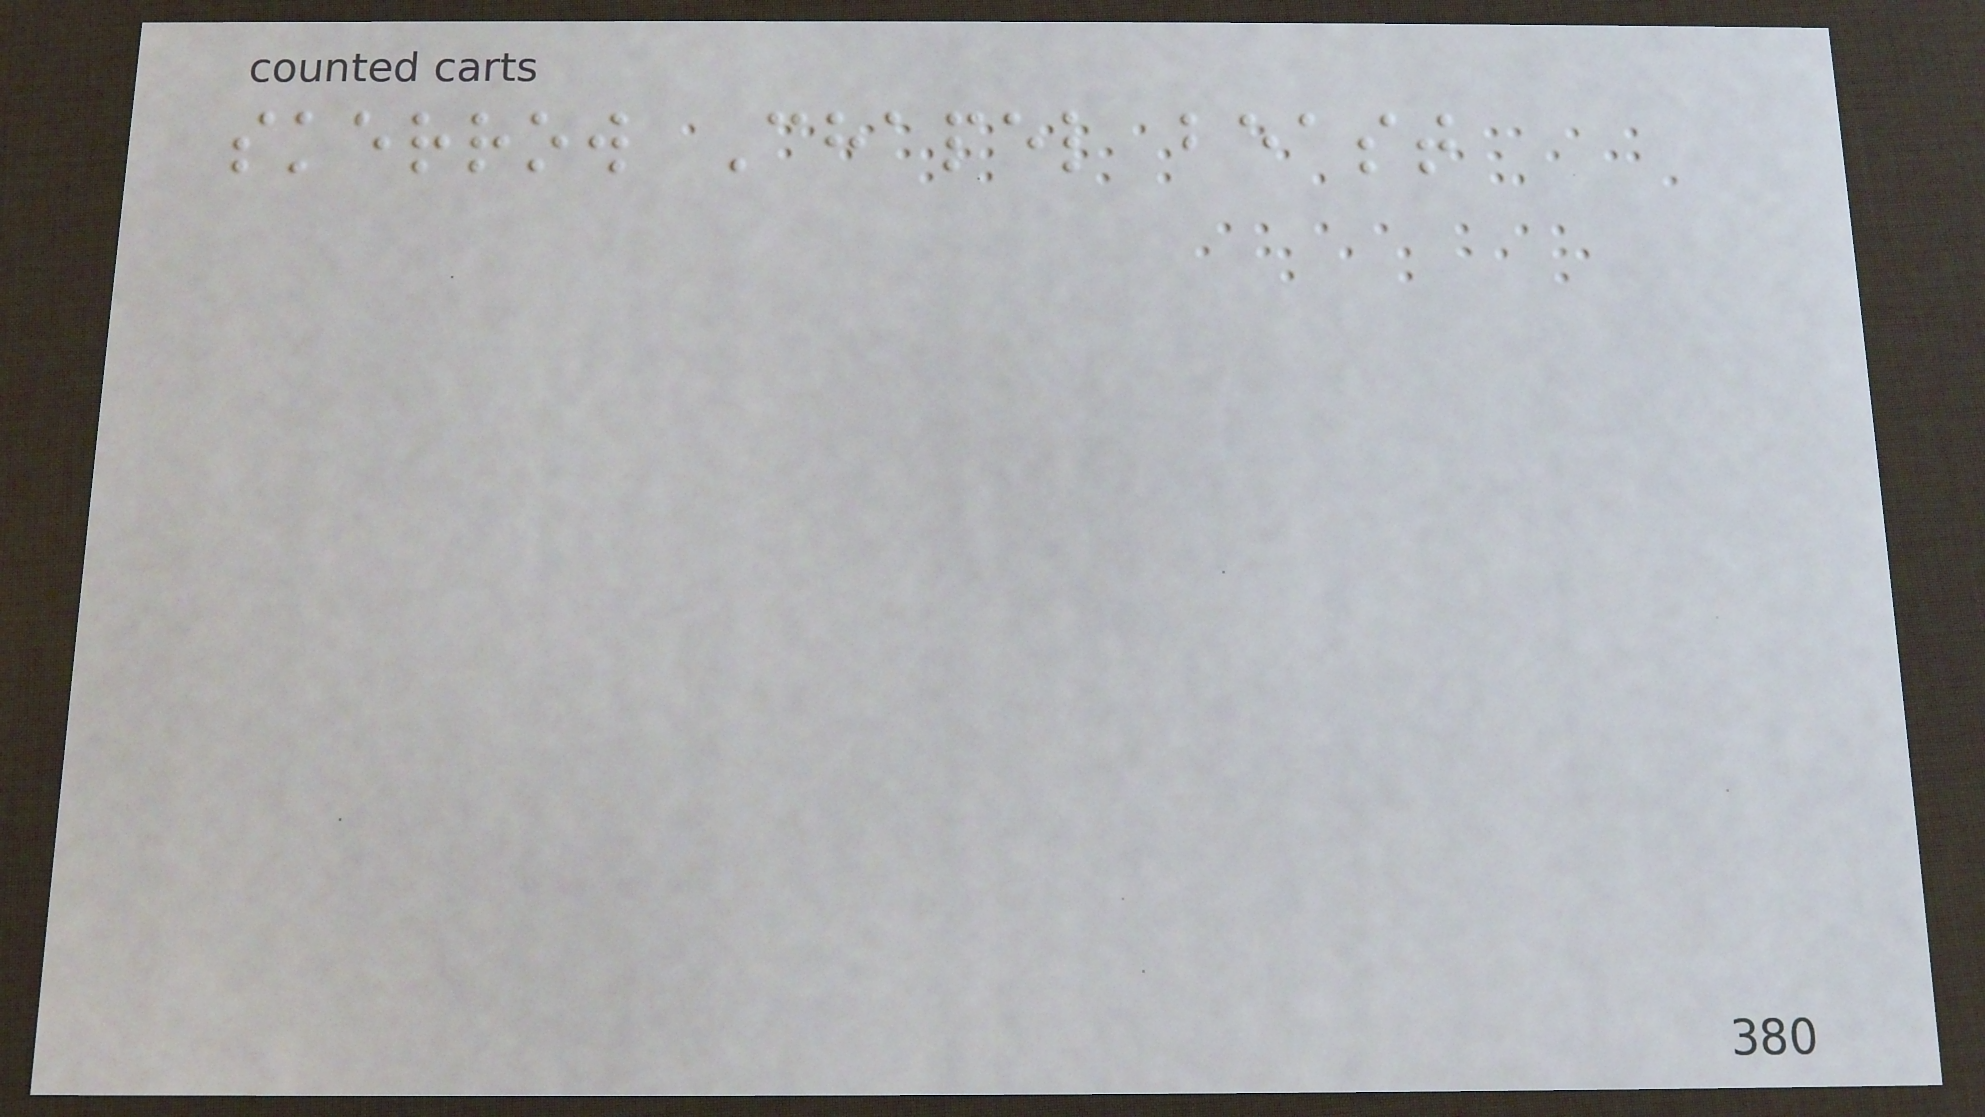skerrow Chapel beast
